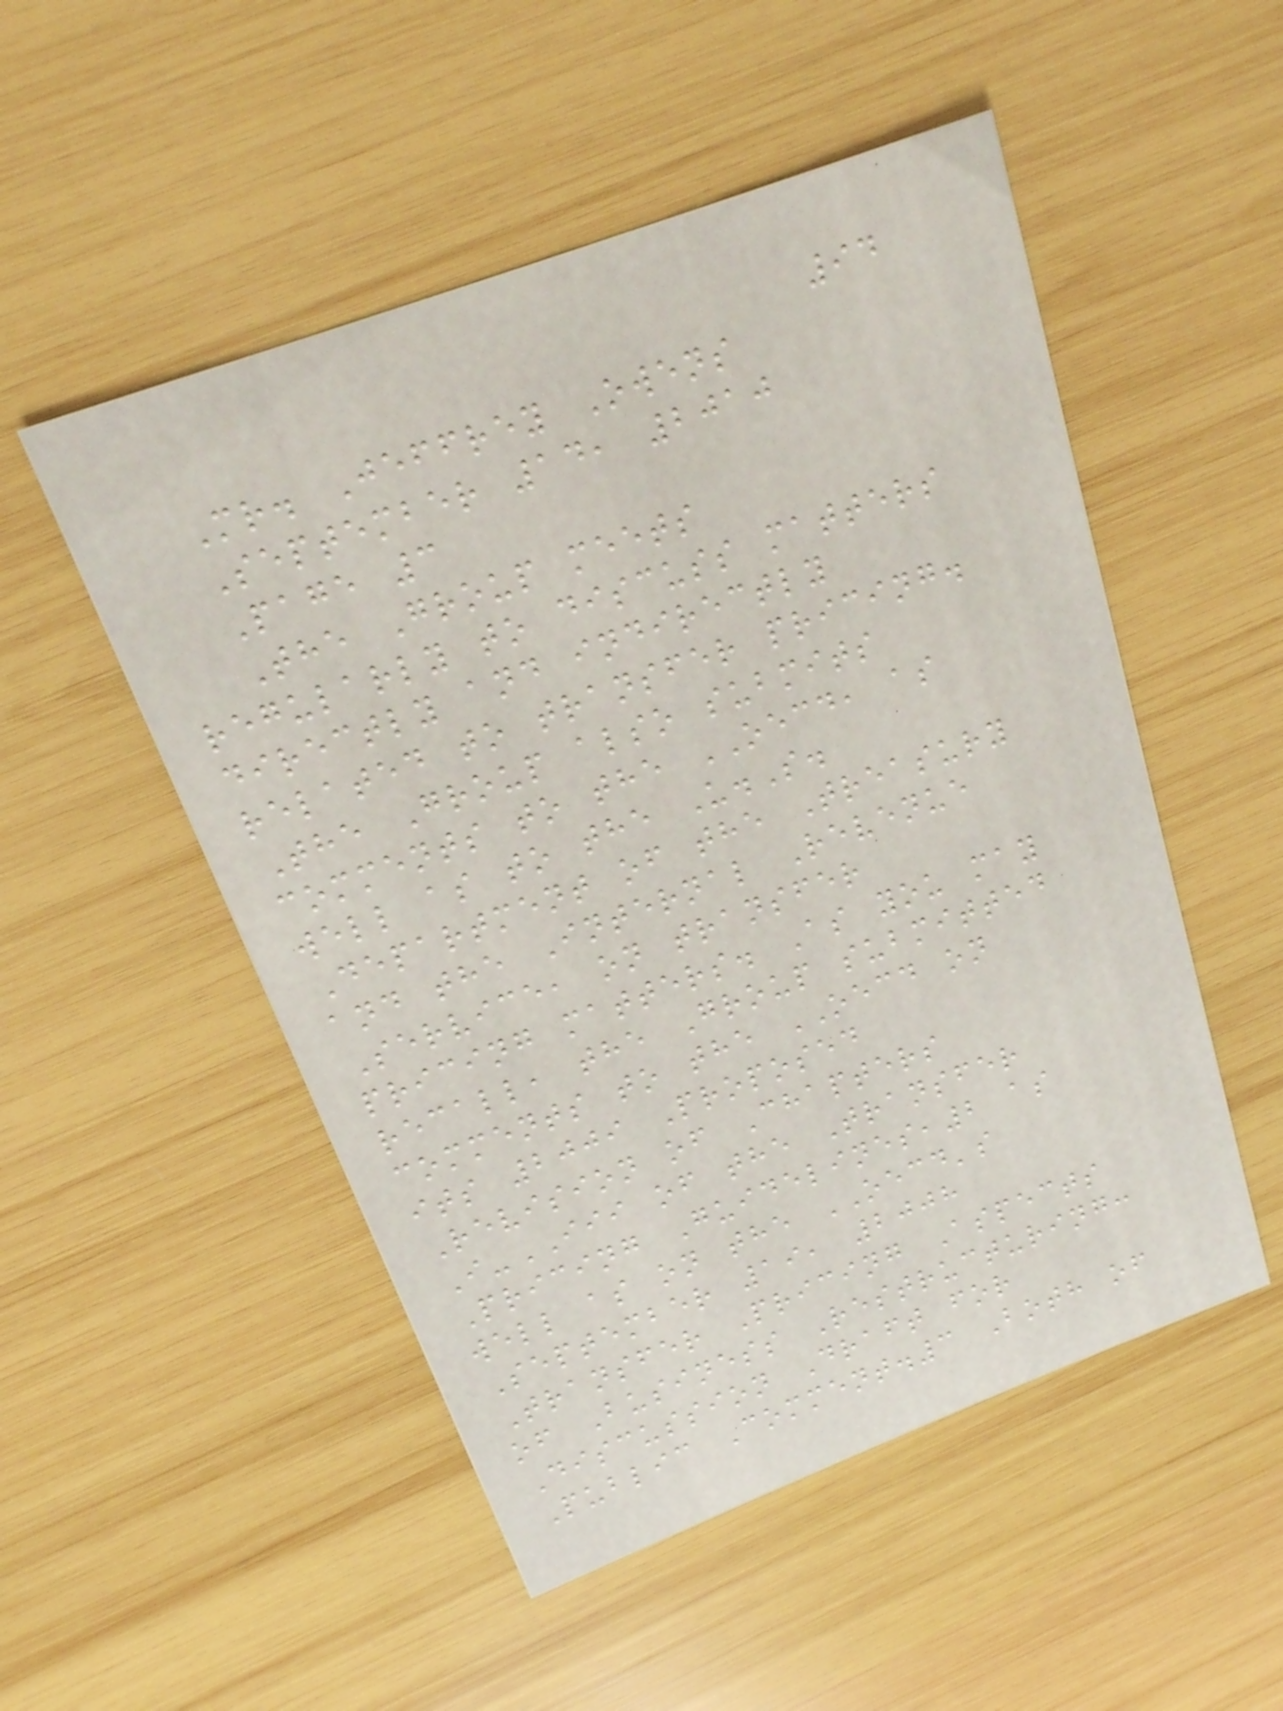94
Mr. Jeffrey Owens
September 14, 2010
Page 3
The Group meets
regularly to discuss matters
directly and indirectly
related to transfer pricing.
The Group also submits
comments to the OECD, as
well as to the U.S.
Department of the Treasury
and the Internal Revenue
Service, on transfer
pricing matters. As you may
recall, the Group submitted
comments to the OECD on
its 2009 Proposed
Revision of Chapters
I-III of the Transfer
Pricing Guidelines,2 as
well as on the OECD's
September 19, 2008
Transfer Pricing Aspects
of Business Restructuring:
Discussion Draft for
Public Comment.3 Both of
